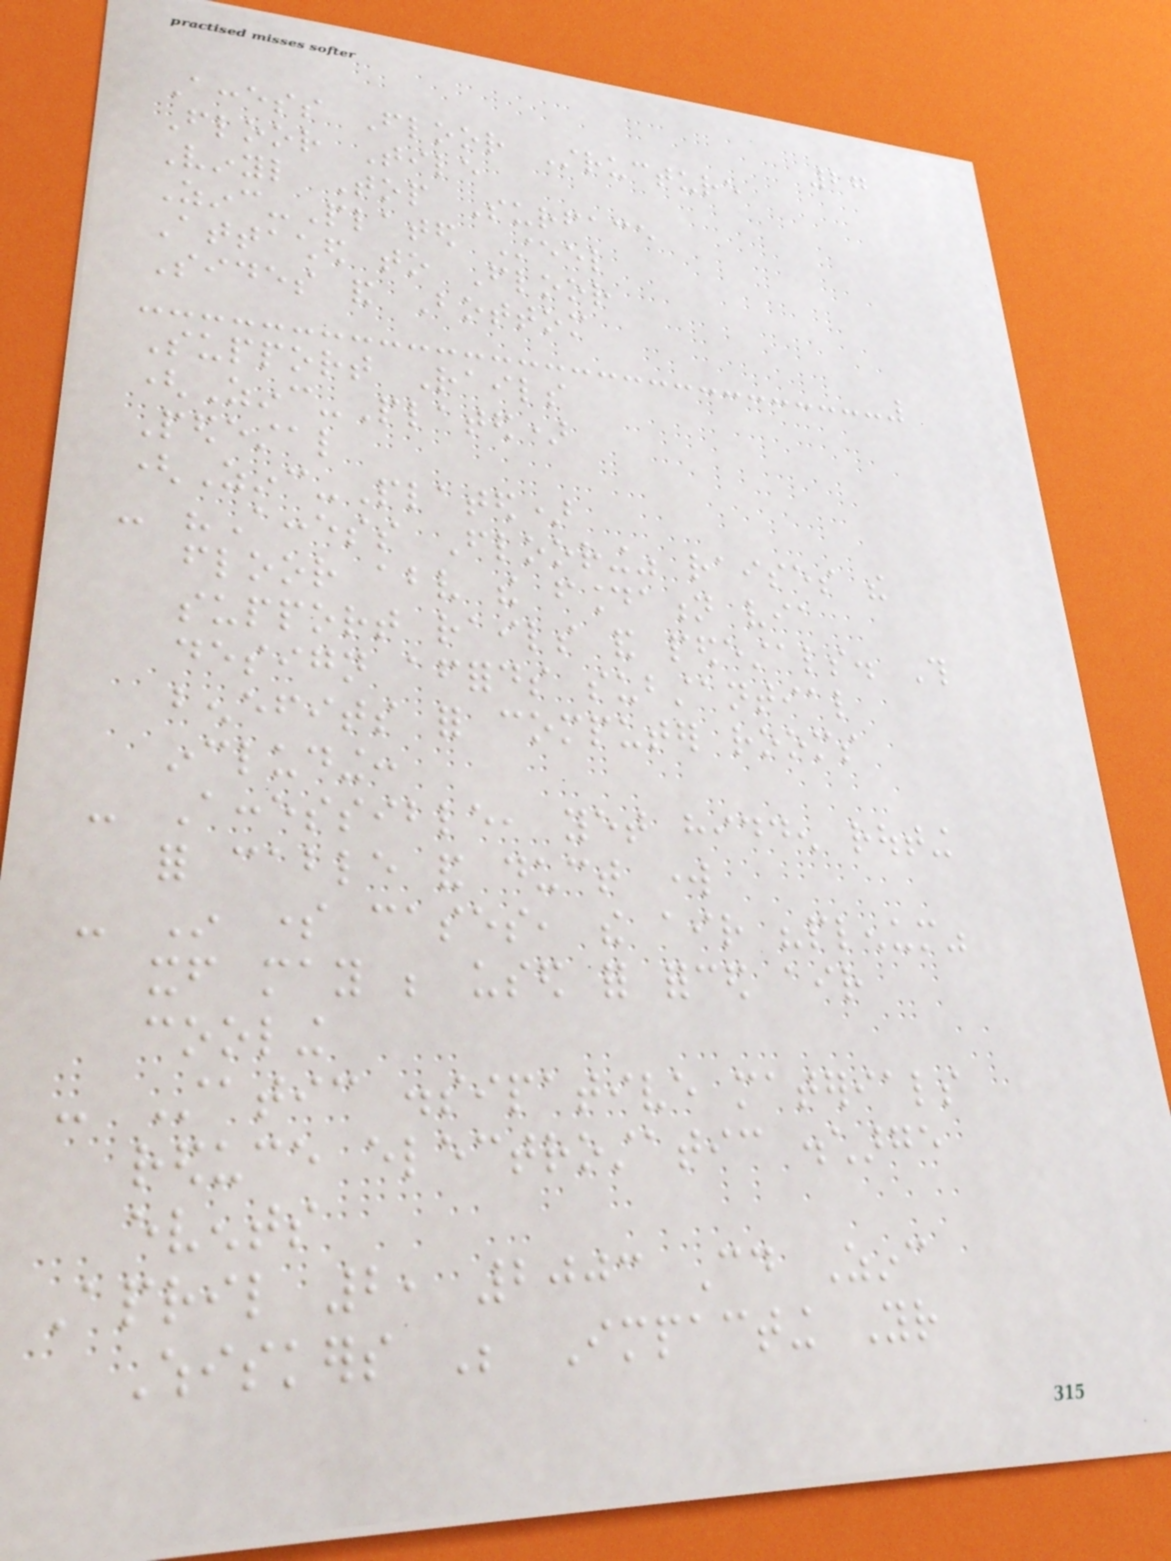27
Access Floor Structure
Floor Tile
Vinyl Top Surface
Zinc-Plated Steel
Attached to Floor
Sides and Bottom
Support Rails
(Zinc-Plated)
Pedestal
(Zinc-Plated)
- "Access Flooring" raises the
floor above the foundation via
support rails and pedestals. This
design affords substantial
benefits for computer rooms
including:
- Accessible, yet hidden routing
for cable and duct work
- In some cases, the air "plenum"
itself may be used for forced air
cooling
- Static dissipative materials
reduce electrostatic discharge
events
April 2, 2003 Could Zinc
Whiskers Be Impacting Your
